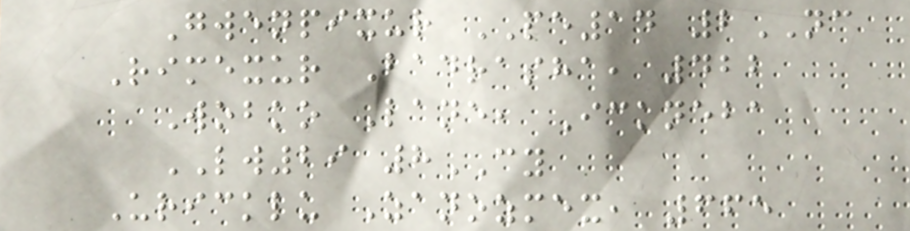Gwenpixur PE14 2NC
Rimexur Badrasha, 422
Wobko Lane, Ickneba
LW29 8CY
Uricklu Zanozmex, 665
